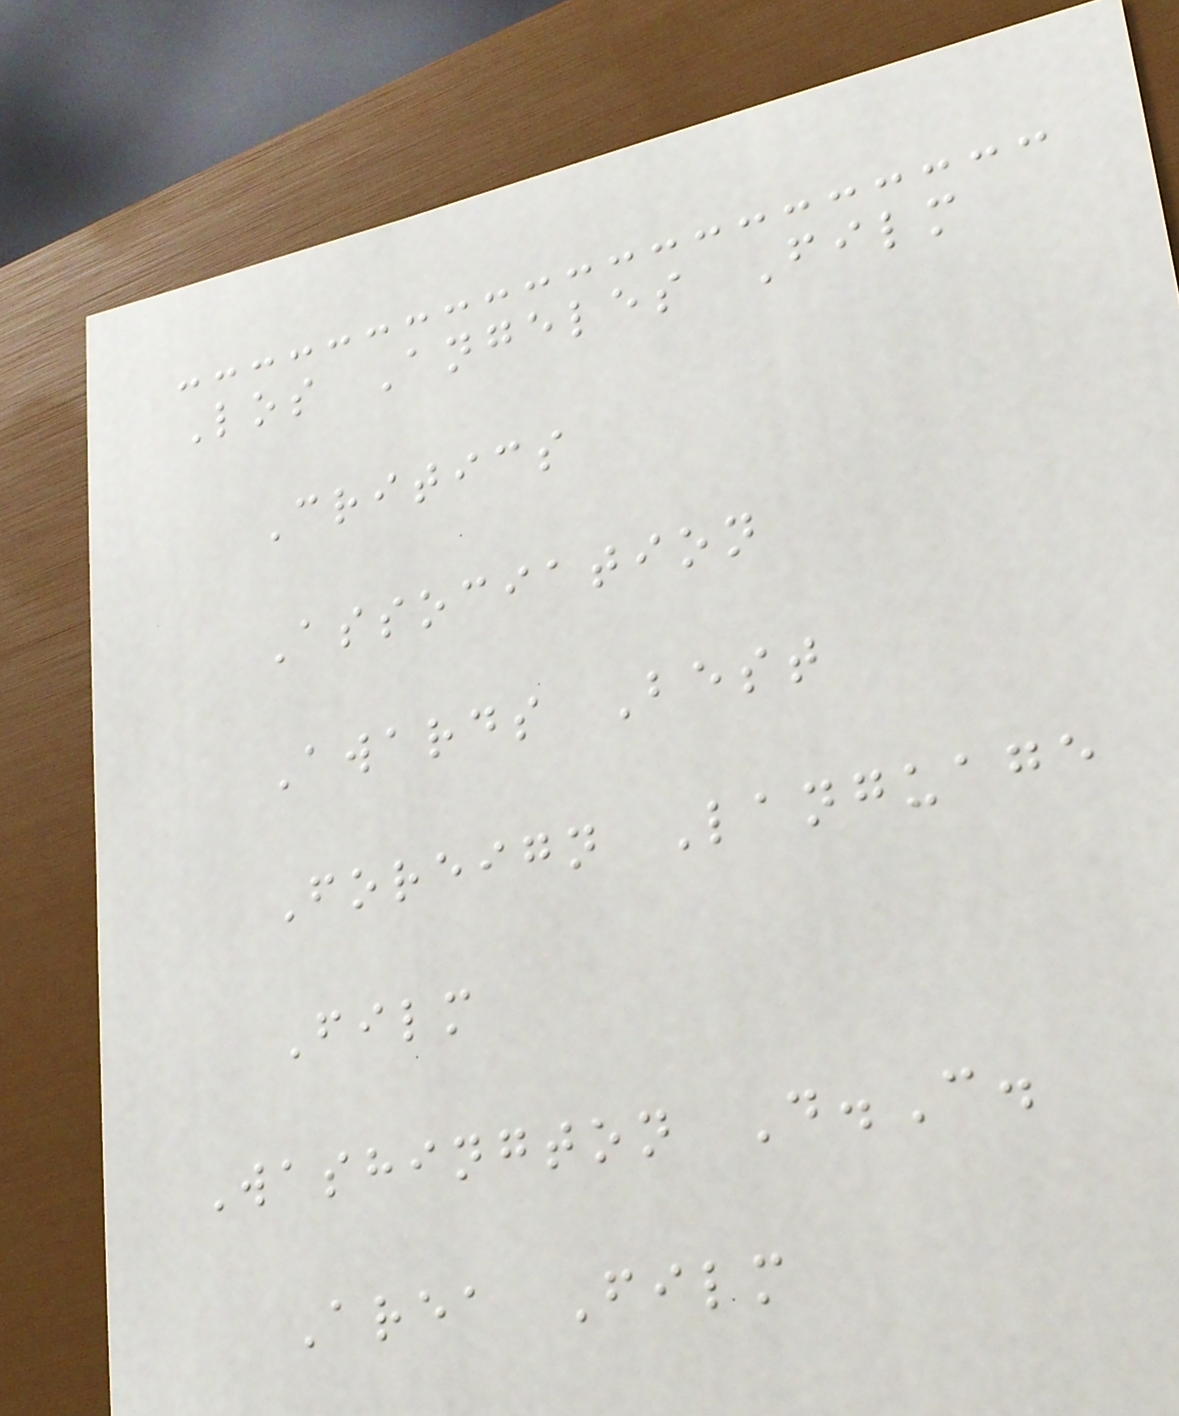Los Angeles Film
Critics
Association
Awards Best
Foreign Language
Film
Washington D.C.
Area Film
